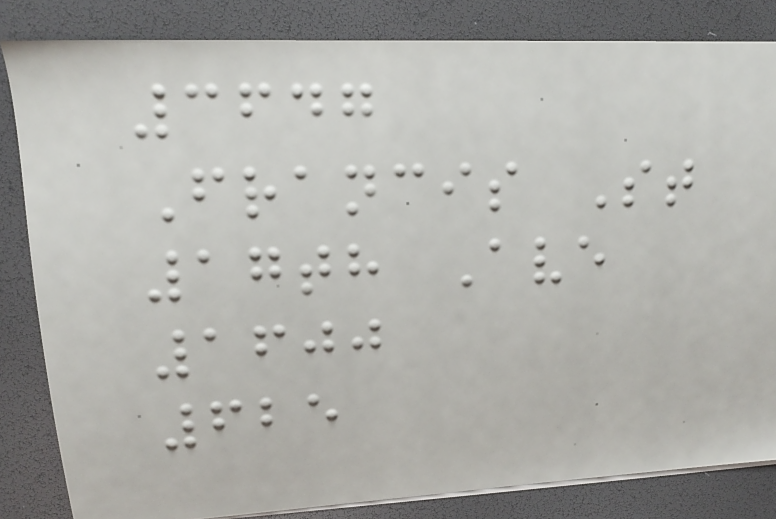3647
Francis St
17th Ave
1600
625
